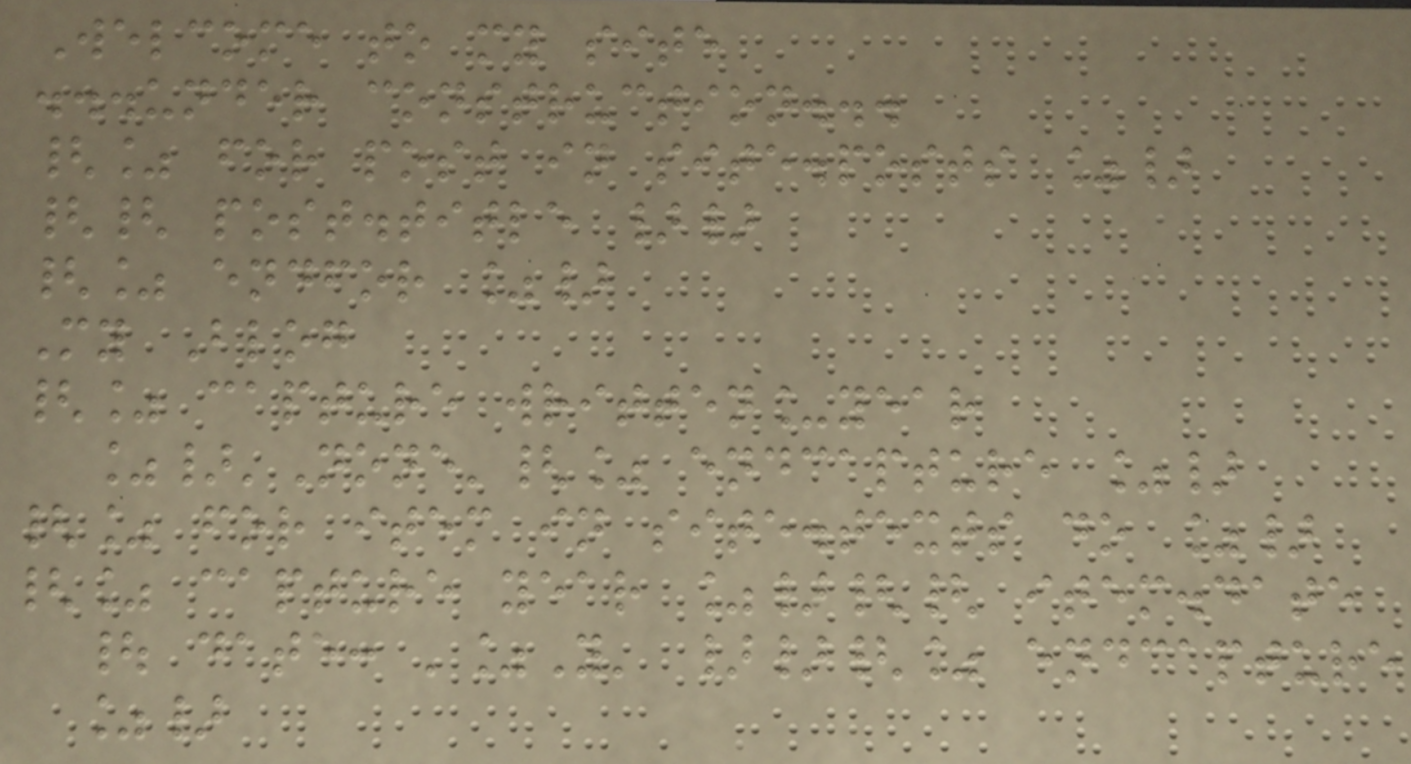Welcome to my site
...under construction...
{% for post in site.posts %}
{{ post.title }}
{% endfor %}
My Blog
{% capture written_year
%}'None'{% endcapture %}
{% for item in site.texts do %}
{% capture year %}{{ item.date
| date: '%Y' }}{% endcapture
%}
